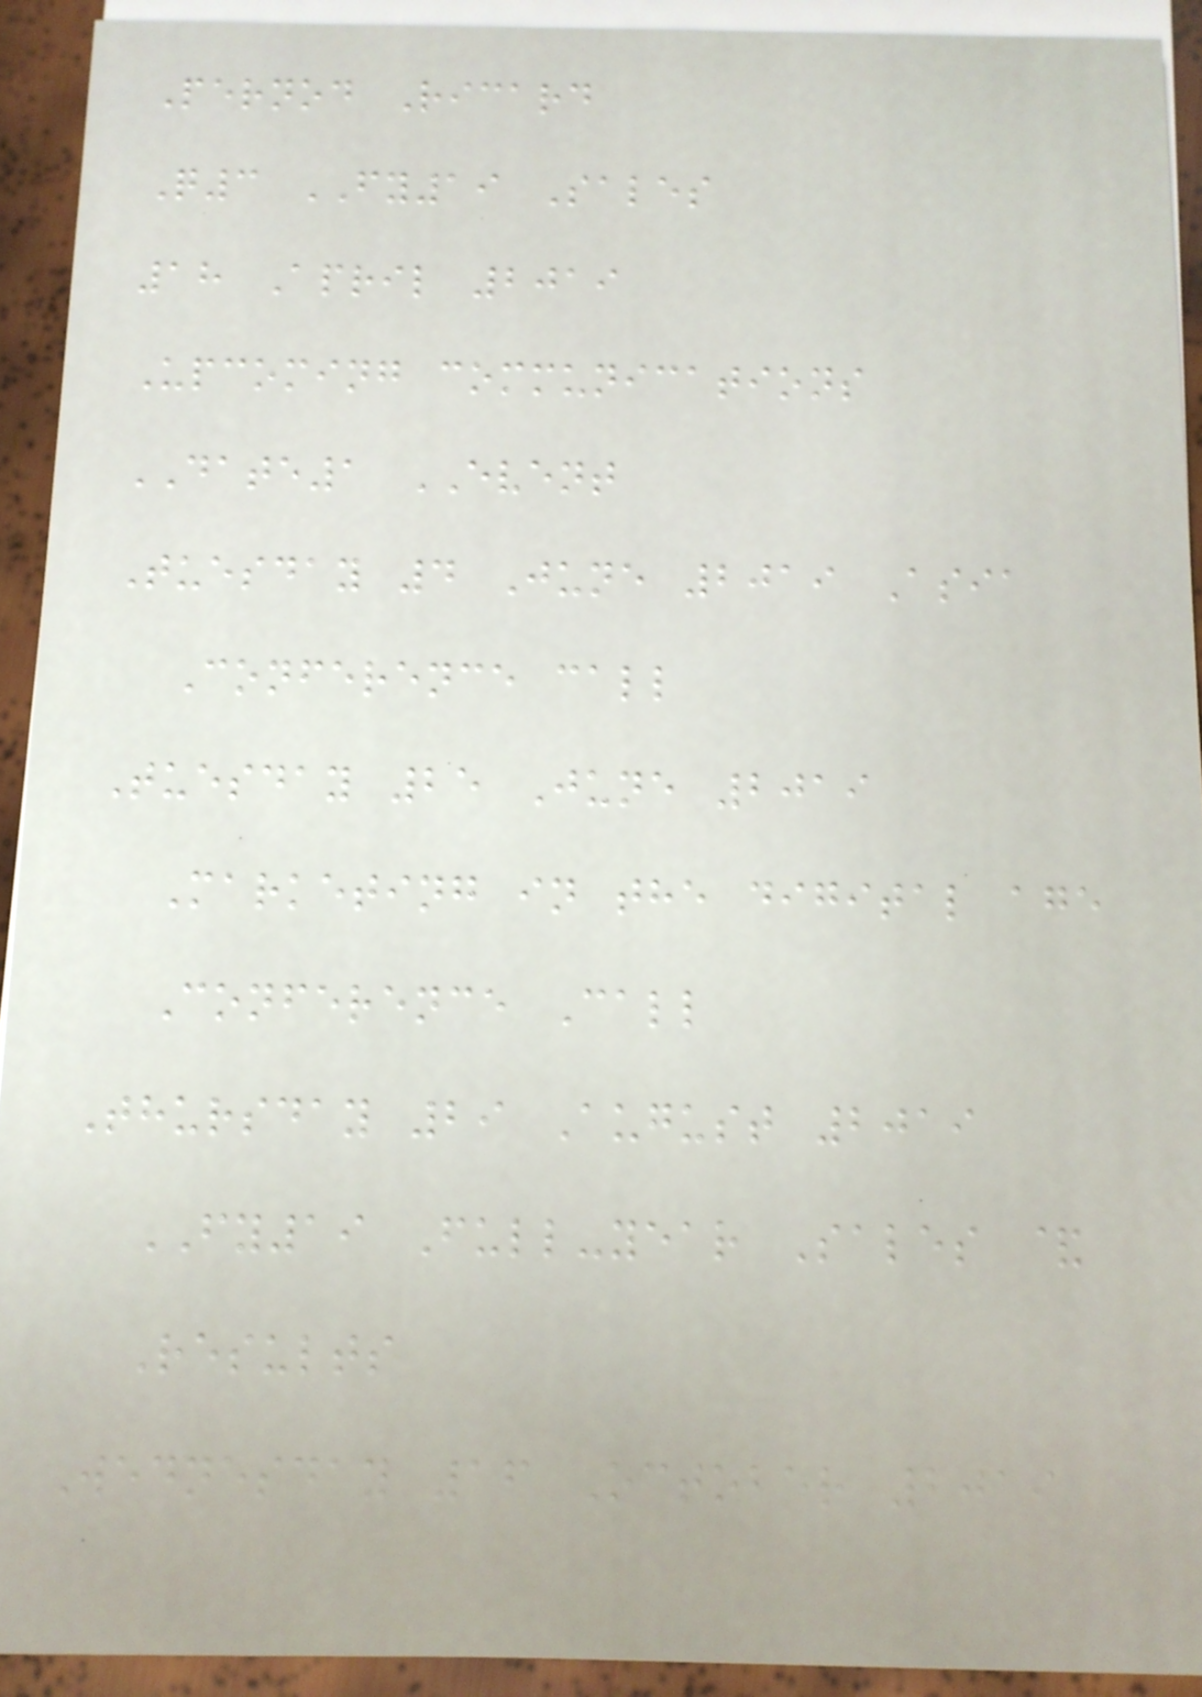Pernod Ricard
Q3 FY19 Sales
18 April 2019
Upcoming communications
DATE1 EVENT
Tuesday 4 June 2019 Asia
Conference call
Tuesday 25 June 2019
Marketing in the digital age
Conference Call
Thursday 29 August 2019
FY19 Full-year Sales &
Results
Wednesday 16 October 2019
